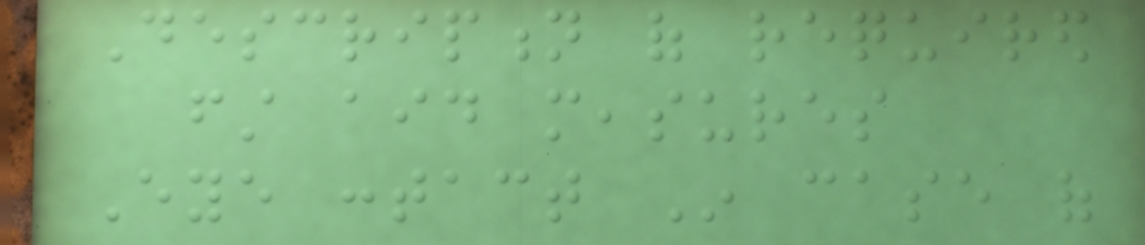Description of required
first aid measures
Eye contact In case of
